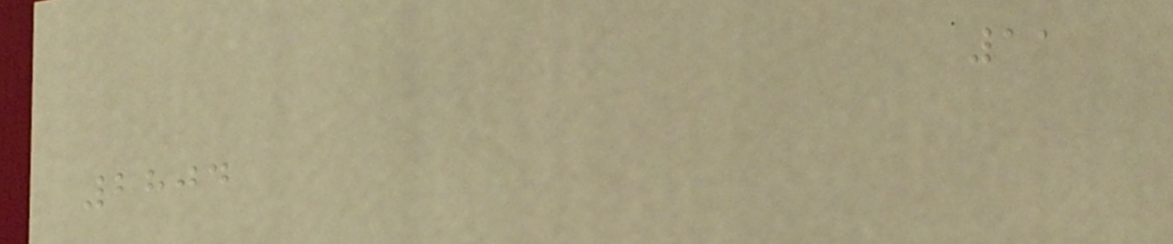11
2804
